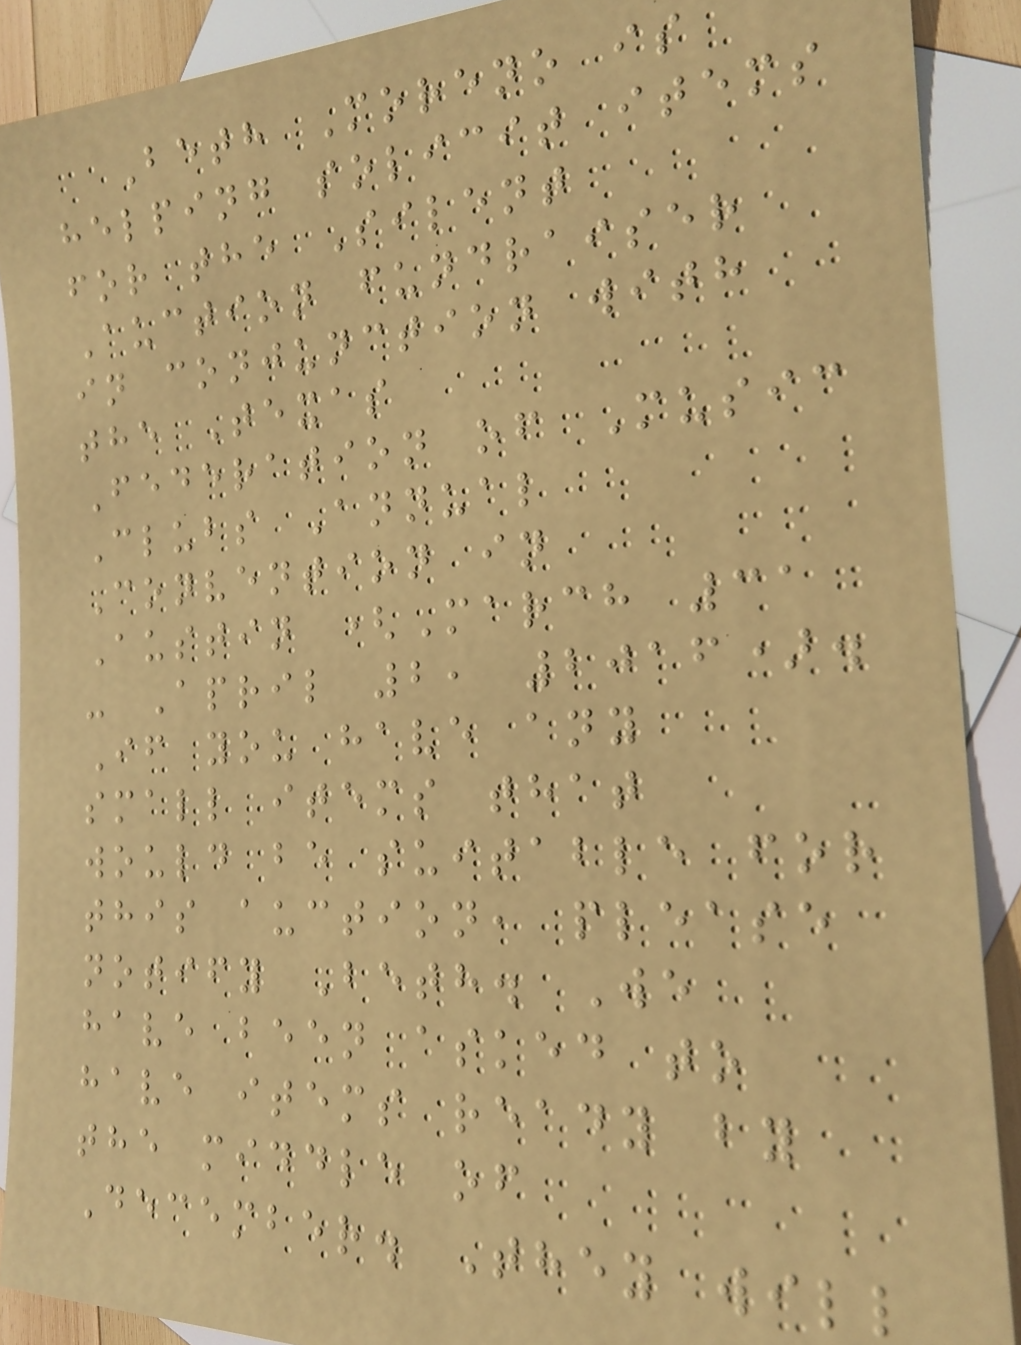Beth Moreno is
helping solicit items
for the Silent
Auction fundraiser
in conjunction with
the Texas
Federation of Music
Clubs Annual
Convention in
Austin (March 31
- April 2, 2016).
If you have any
small items that
would be suitable for
this auction, please
notify Beth. We
have been asked to
have items ready by
the middle of
December. They will
